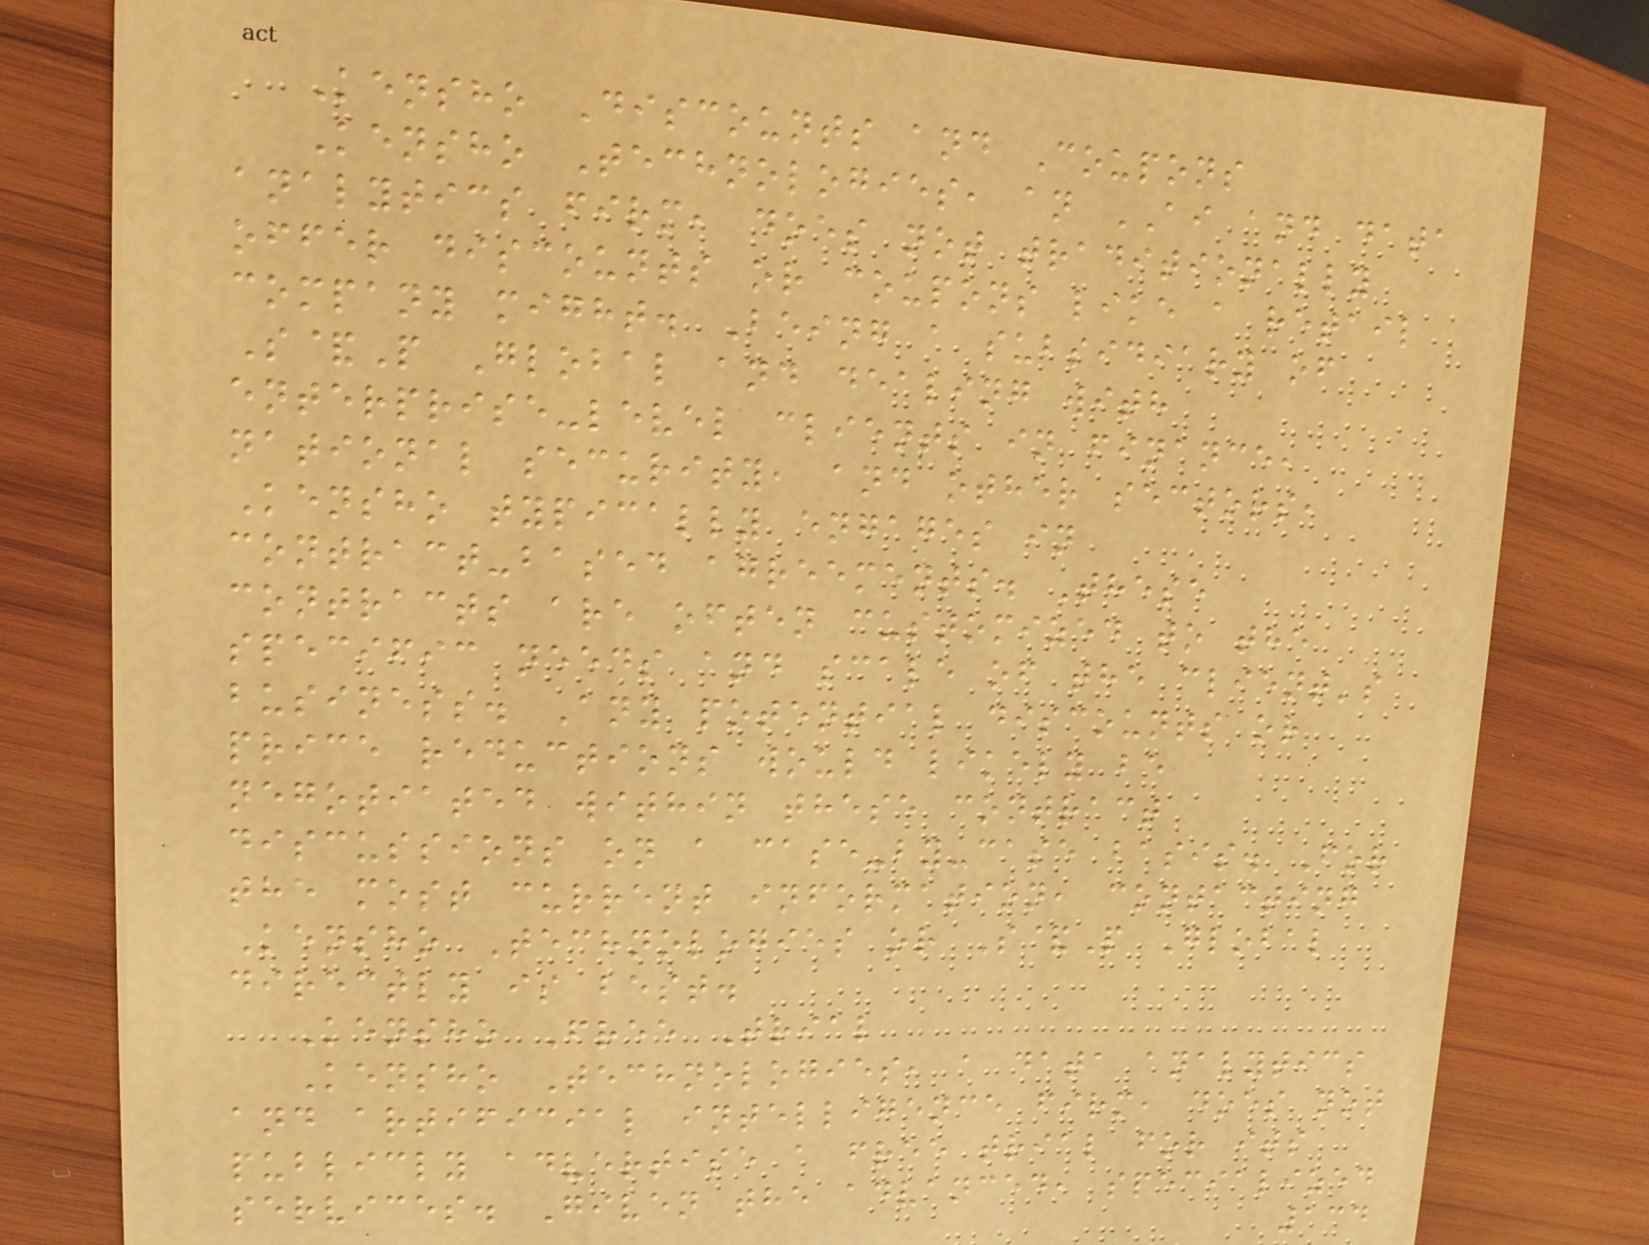Kensho Discounts and Coupons
Kensho Technologies, an AI and data
analytics firm, does not traditionally
offer discounts or coupons like a retail
company might. Being a subsidiary of
S&P Global and dealing with
enterprise-level clients in finance,
national security, and other sectors,
Kensho typically engages in
contract-based agreements. These
contracts are often customized to the
specific needs and scale of the client's
business. Any potential discounts or
price reductions would likely be
negotiated within these contract
discussions on a case-by-case basis. For
the most current information, contacting
Kensho Technologies or S&P Global
directly is best.
Kensho Free Trial
Kensho Technologies, a data analytics
and artificial intelligence firm, does not
publicly advertise a free trial for its
services. Given the advanced, specialized
134
